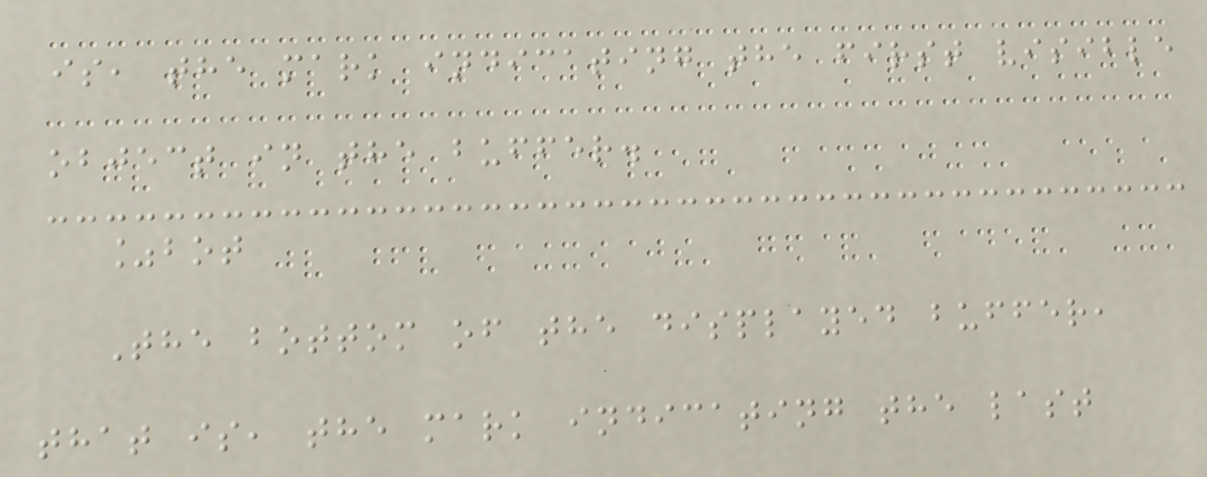is, the mark indicating the first visible
object in the buffer.
%bot
The bottom of the displayed buffer,
that is, the mark indicating the last
